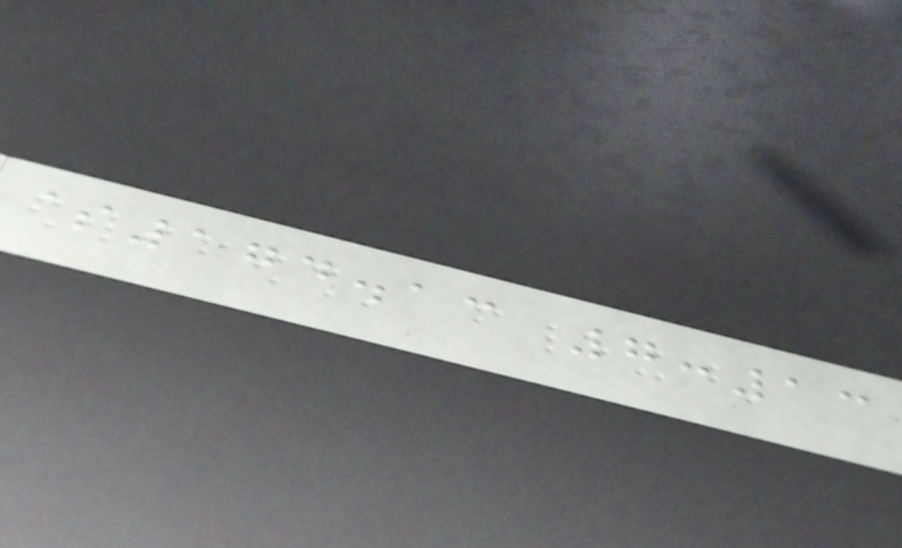$174.13 7:13
